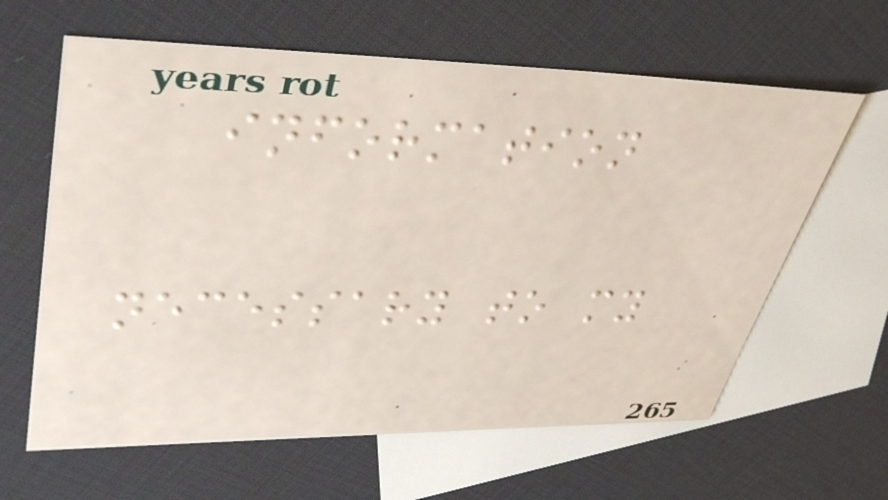information
necessary to my
